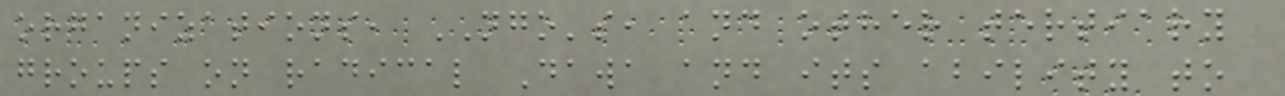organizations, NGO's, and other tertiary
groups on radical Dawa and its ability to
